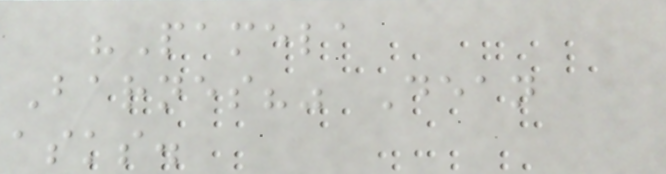"Pamela
Barnes?" Dean
asks.
